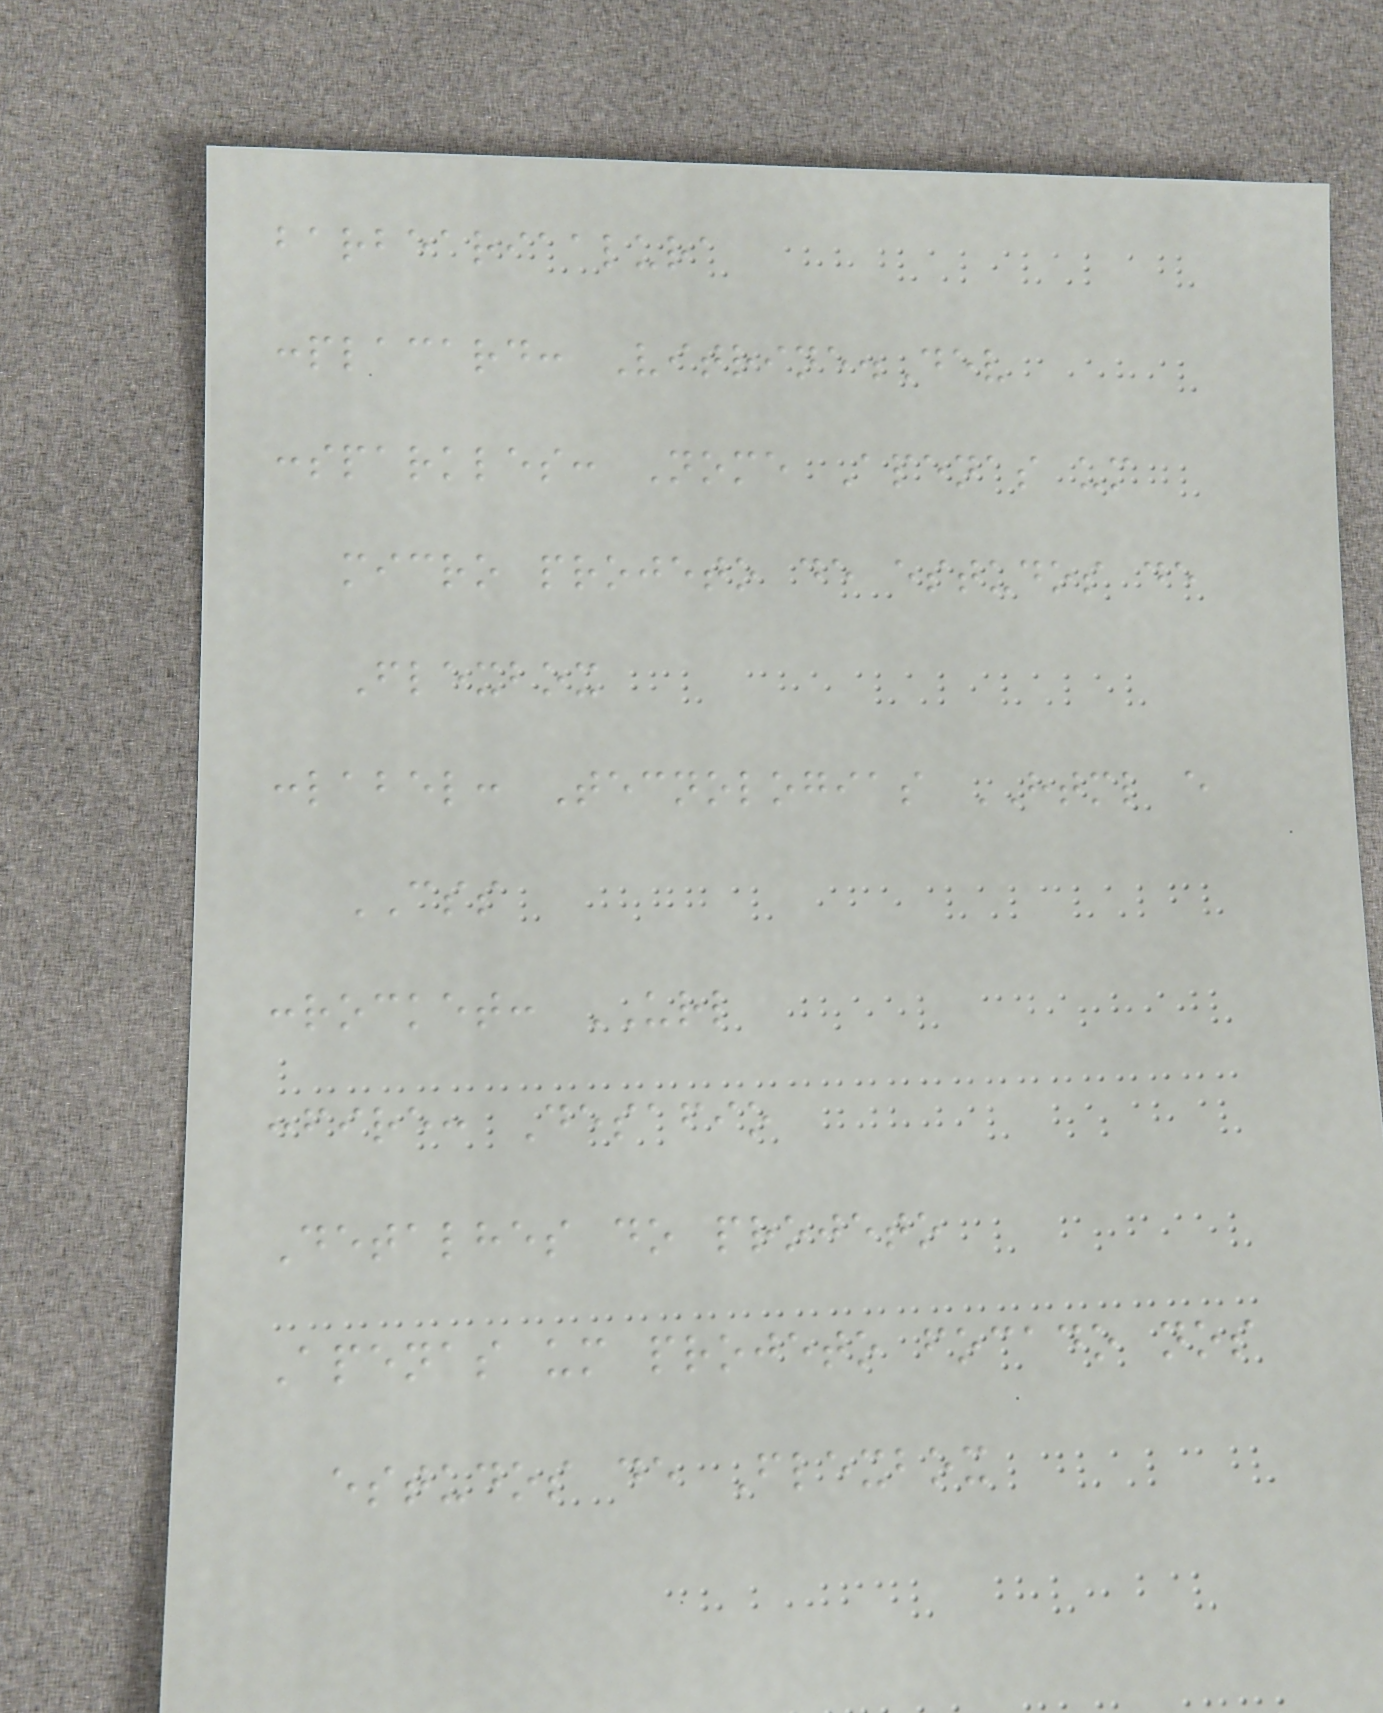barbeariaalura
:placard: Vitrine.Dev
:sparkles: Nome Apenas um
micro projeto de estudos de
Flexbox
:label: Tecnologias HTML e
CSS
:rocket: URL
:fire: Desafio
Detalhes do projeto
Apenas um projeto focado nos
estudos de Flexbox
